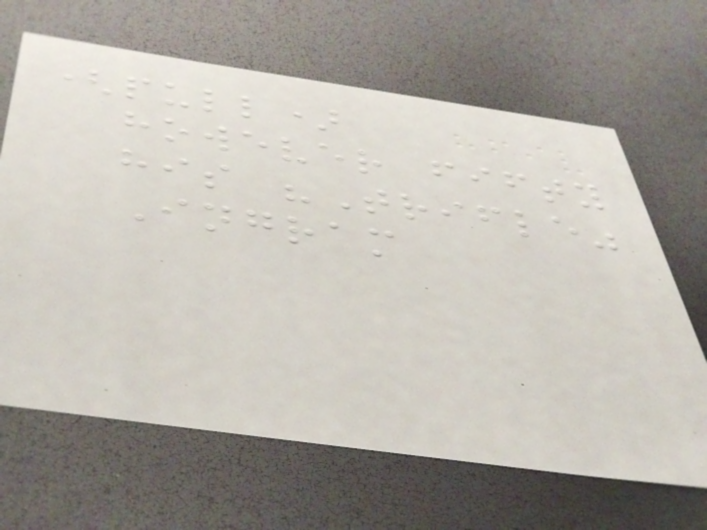(pull)
however fifty
his "Trifle"
Ingram
